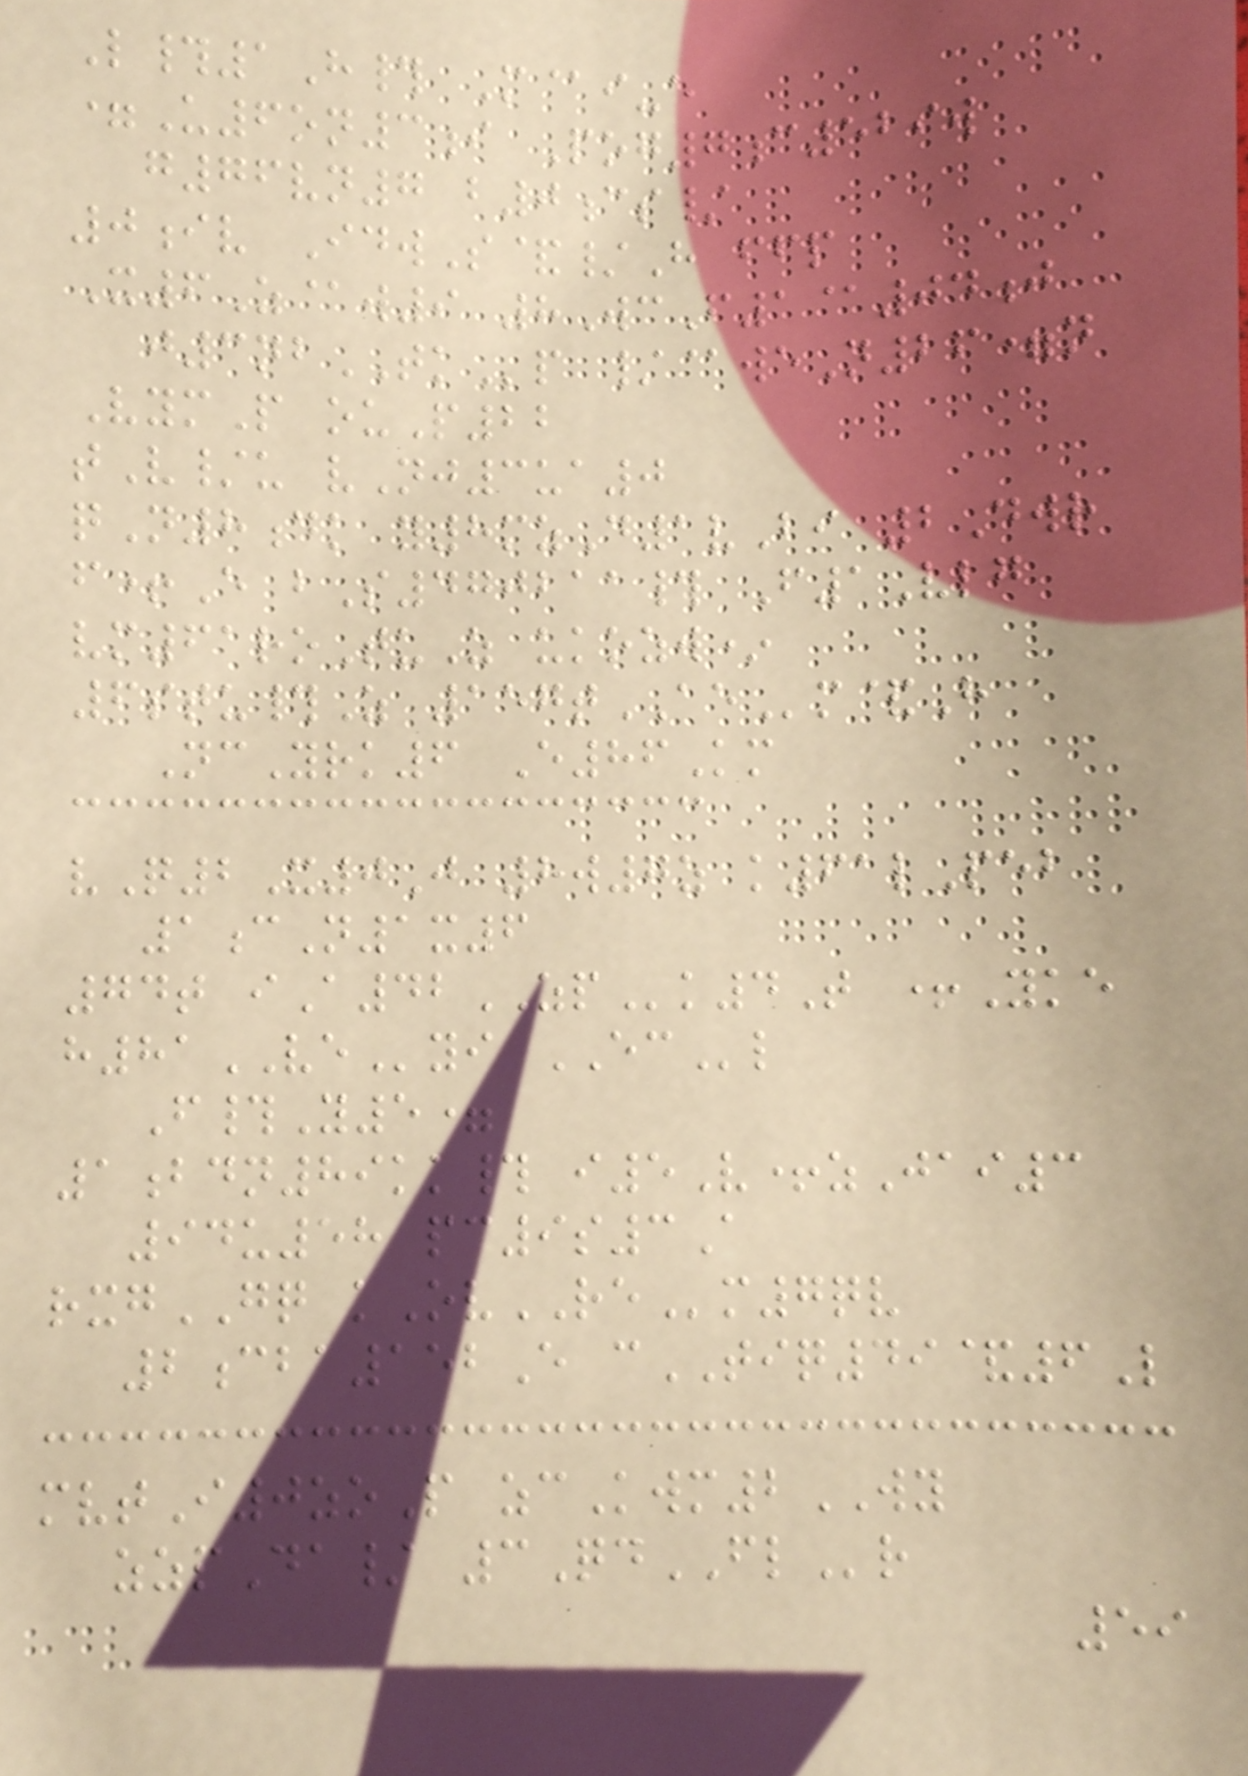L#1H# M@i-e
=U6on3i Pog7c529w
g76vn7 b0cs/
0iv IdwS&/H ffp
X6Z@w9 8WcF1@04j
j3nbTKp /@weN26=n
VymP ouP22
tV/u vNj3ua0
qN8dk y8mzD1vBi 2Dwr
f+E bS470211# F1Vlg
vm61roTuZ ukozw*
6stu#Z 157tAEm&H
NcYrk6 E86Km
vQ2X0J 8w7z k61lPeb
1cN1x6
74t iA42ZPk4T +Yke
h81VEyi ECl
F#Y5=
1bdn89kk# i5V+zJai3
94u58 pc9s3A
rxgGQ kOvREm7qv
2cba152E cTIQ49&6L
mvtI0zoP zcKwm2WY
zzpDa/ 3QdFLr
59
